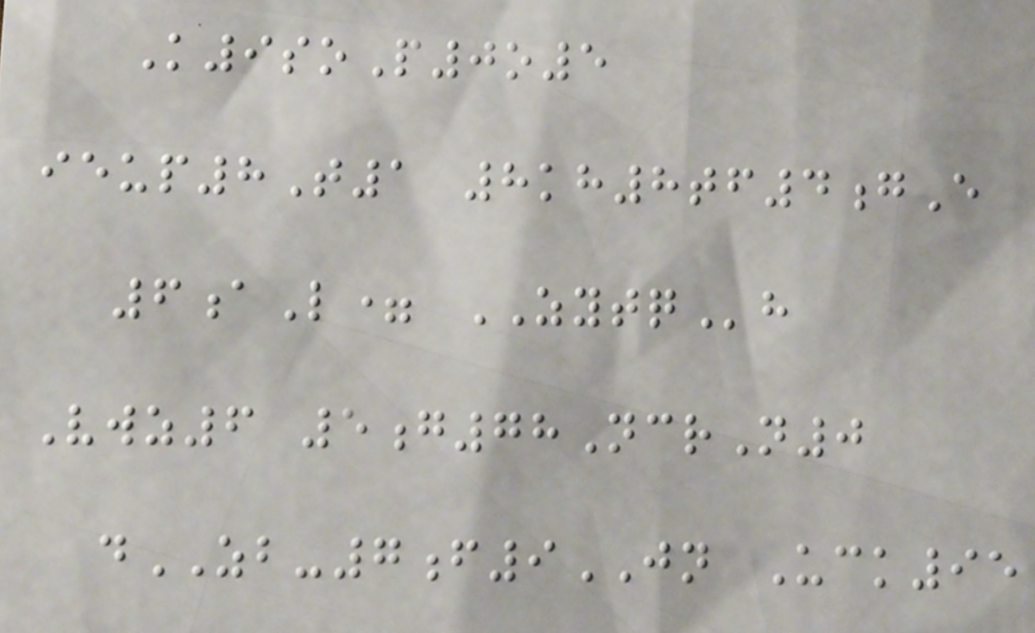K9soP0o5
ieup8T1 8kh8tf4gE
6aL= ZYTQh
Vwz6 5g78NcrN0
dZB-7f9JN Uck95
